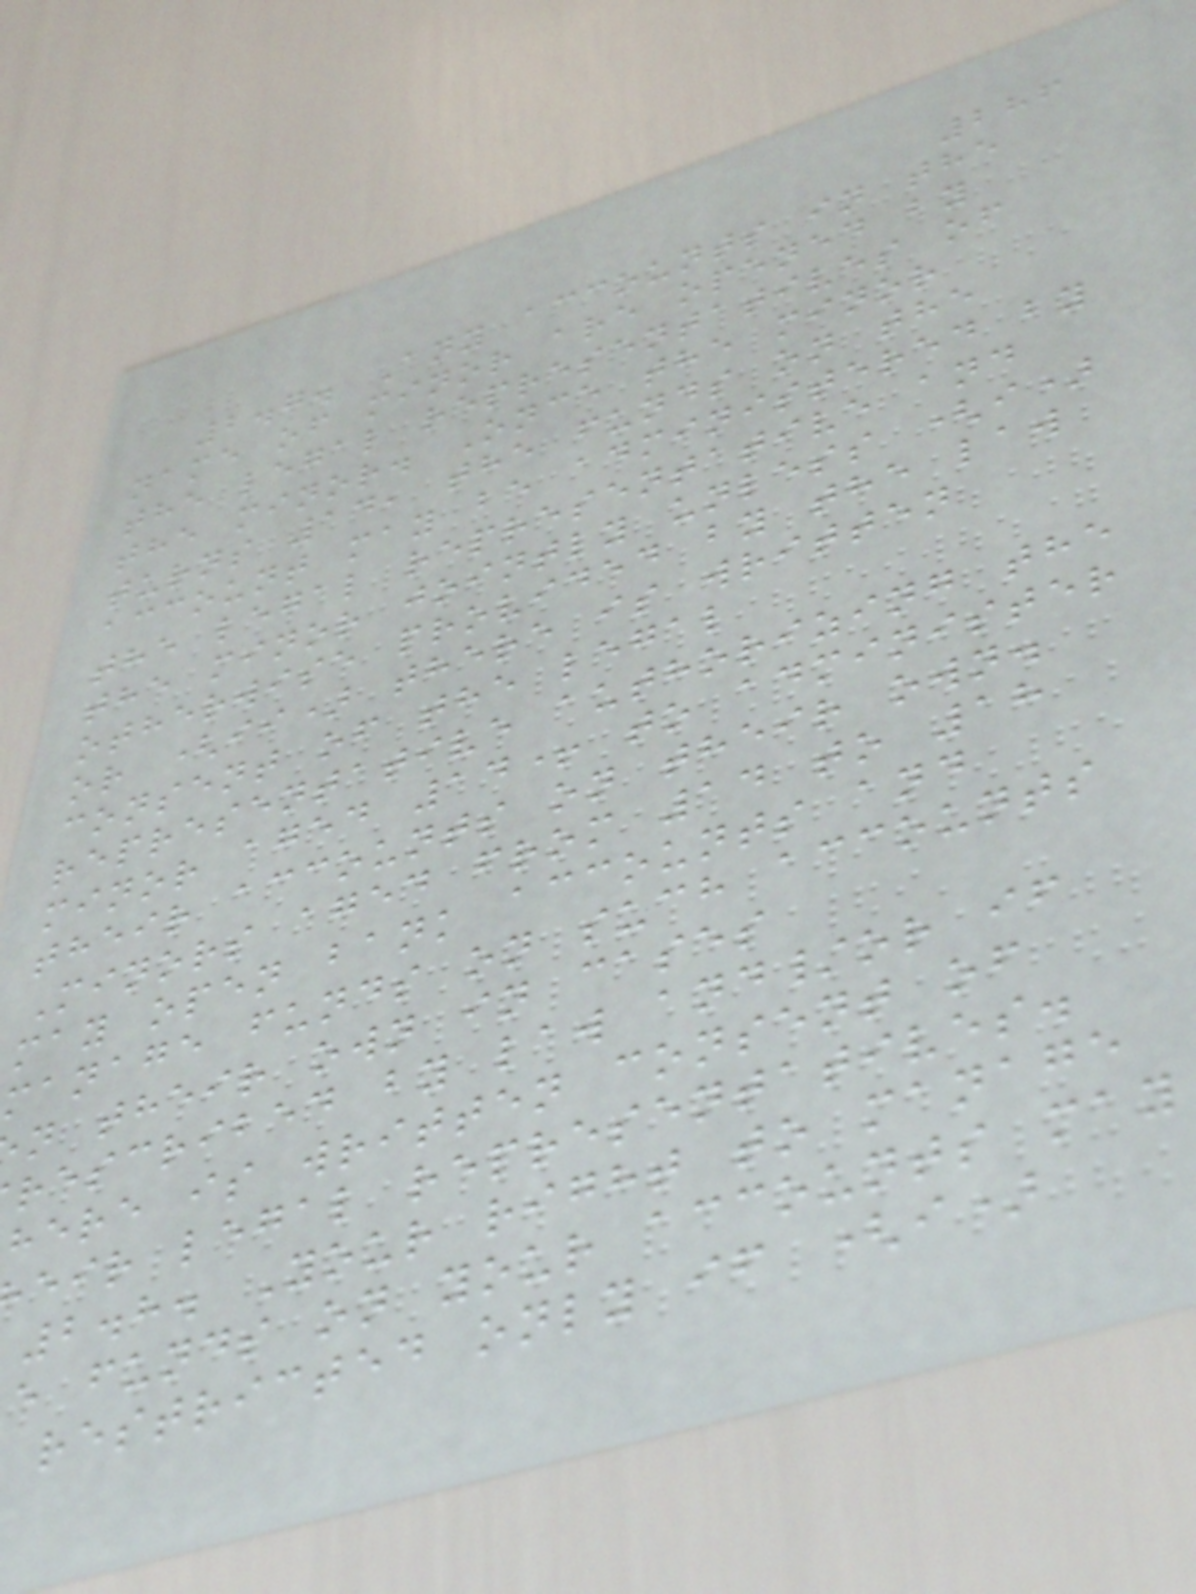286
2.7. Any accounts in the
name of minor are opened by
the legal representatives of
the minor. Once the minor
turns 14, the funds on the
account may be administered by
the legal representative and
the minor jointly unless (i)
otherwise provided by the law
or (ii) there is written
consent of the legal
representative authorizing the
minor aged 14+ to administer
their accounts on their own.
Minors aged from 14 to 18
may open bank accounts and
manage funds on such accounts
n their own in cases
rescribed by law and/or if
here is written consent of
eir legal representatives.
2.8. Your right to manage
e funds on your accounts may
restricted only if (i)
